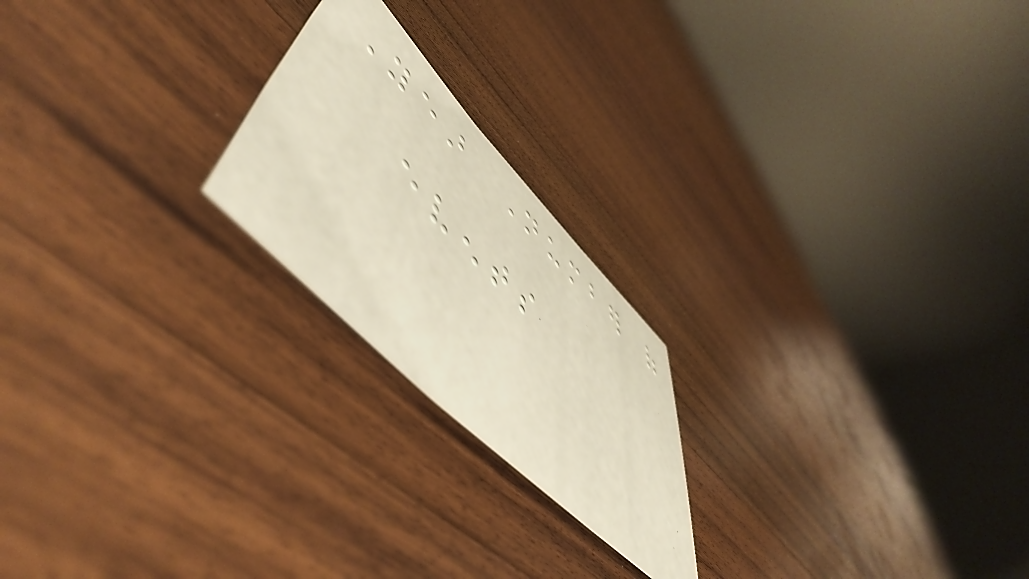Year Number of
events
